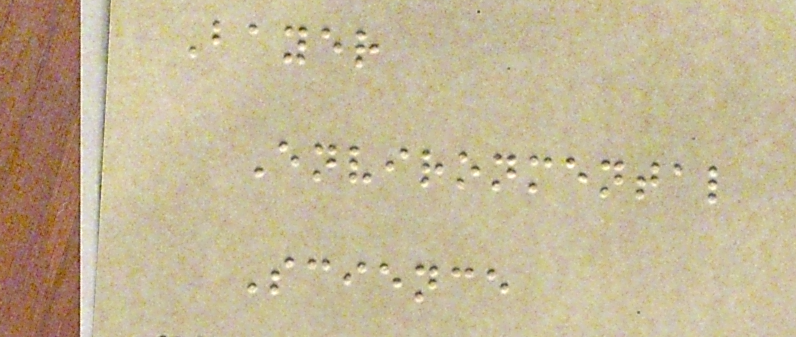Bayer
Environmental
Science
